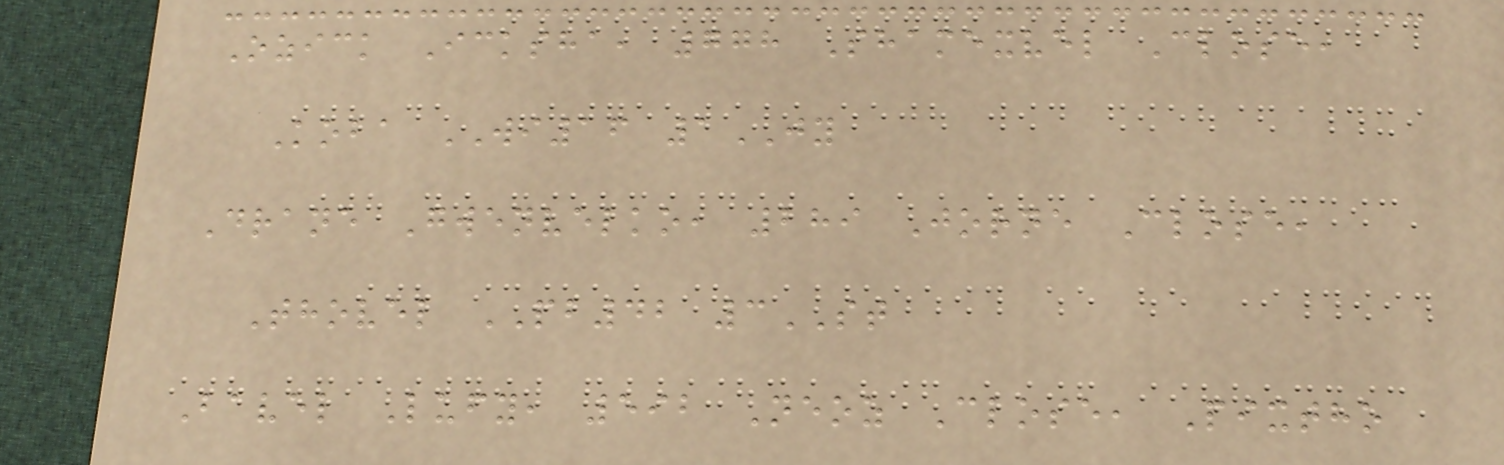Ozick Icksha, 778 Shamexvel Close,
Koba WI16 1JY
Drane Gwenvelko, 289 Jorne Close,
Thovel PB42 3ST
Bavel Lufy, 592 Neoz Close, Pixtho
